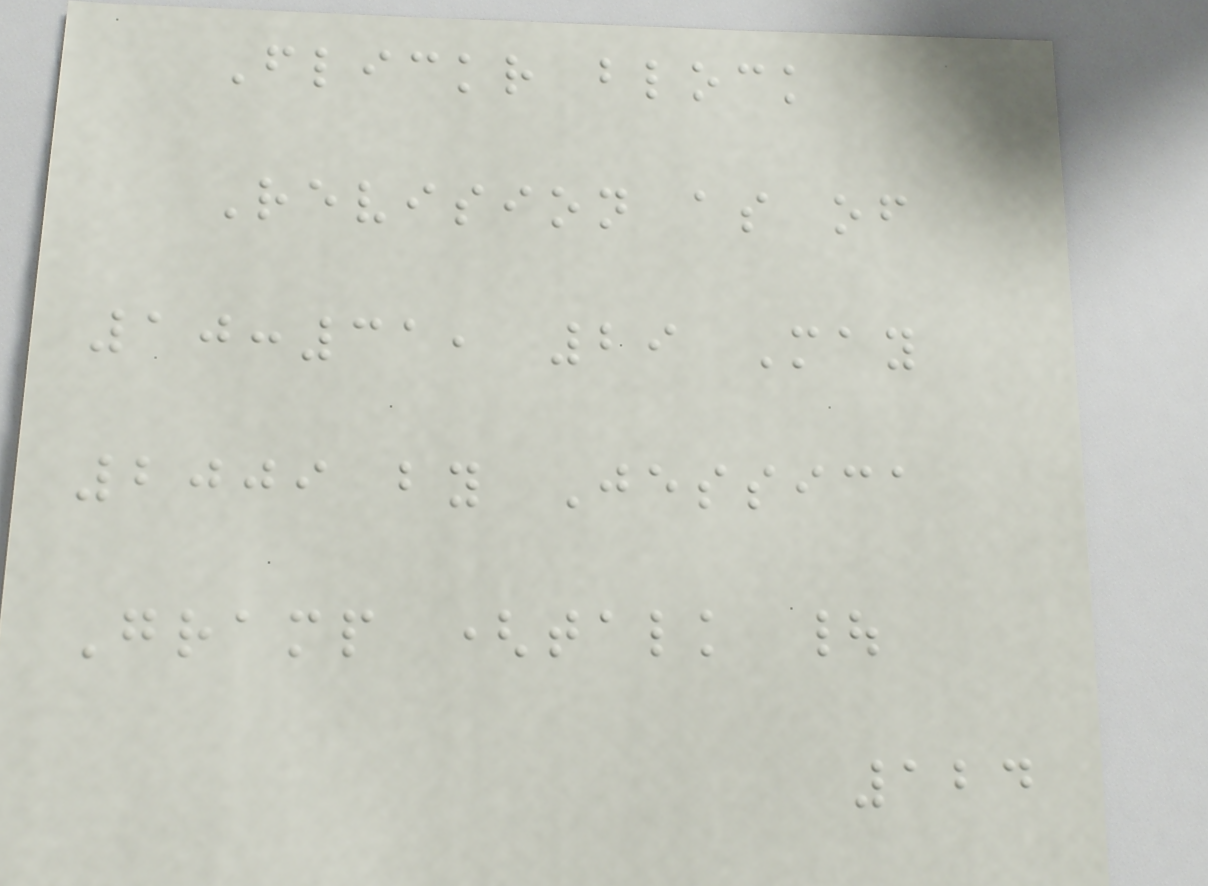Flickr block
Revision as of
10:31, 29 May
2009 by Jessica
Gramp (talk |
124
